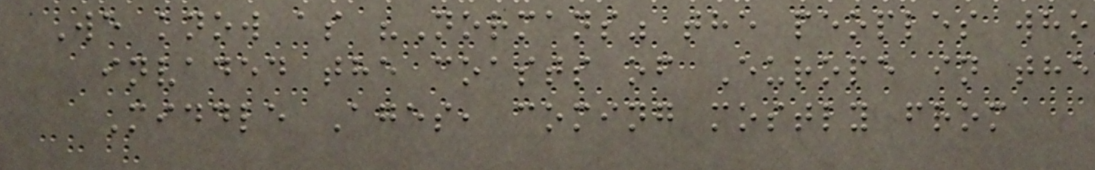We know as "Normans" the peoples who
invaded the coasts of Europe in the
Middle Ages, coming mostly from
